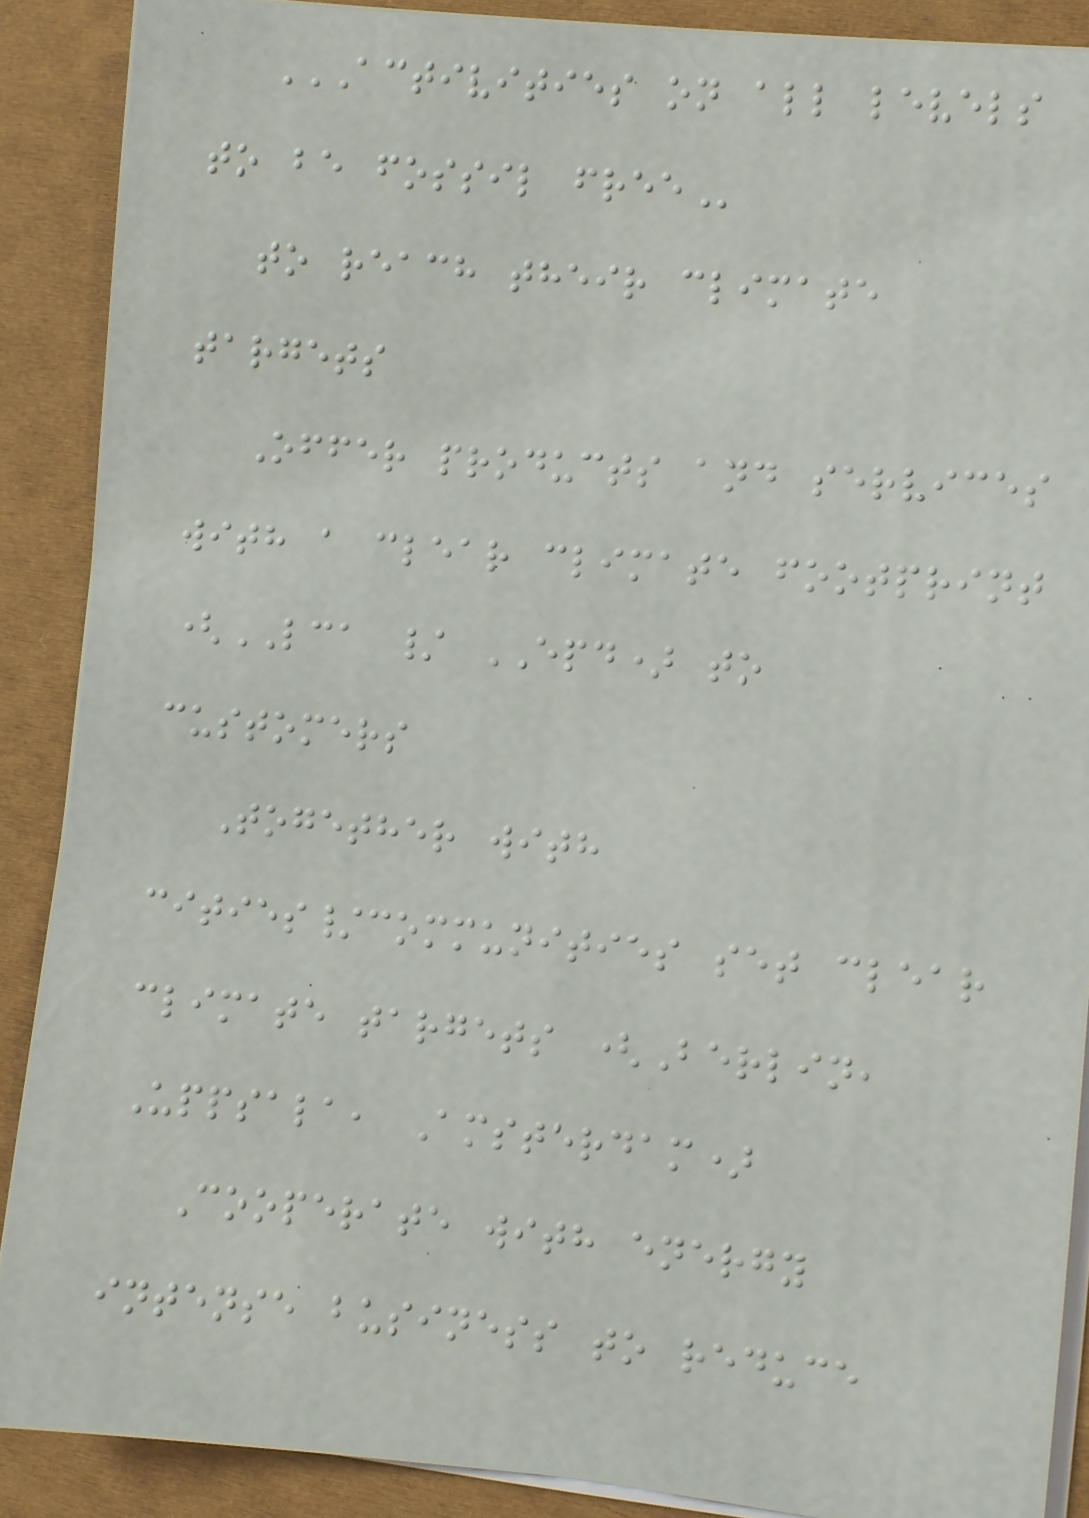ACTIVITIES ON ALL LEVELS
TO BE FOSSIL FREE
to reach their climate
targets
Offer products and services
with a clear climate footprint
(LCA / EPD) to
customers
Together with
cities/communities set clear
climate targets (Berlin,
Uppsala, Amsterdam)
Cooperate with energy
intense business to reduce
